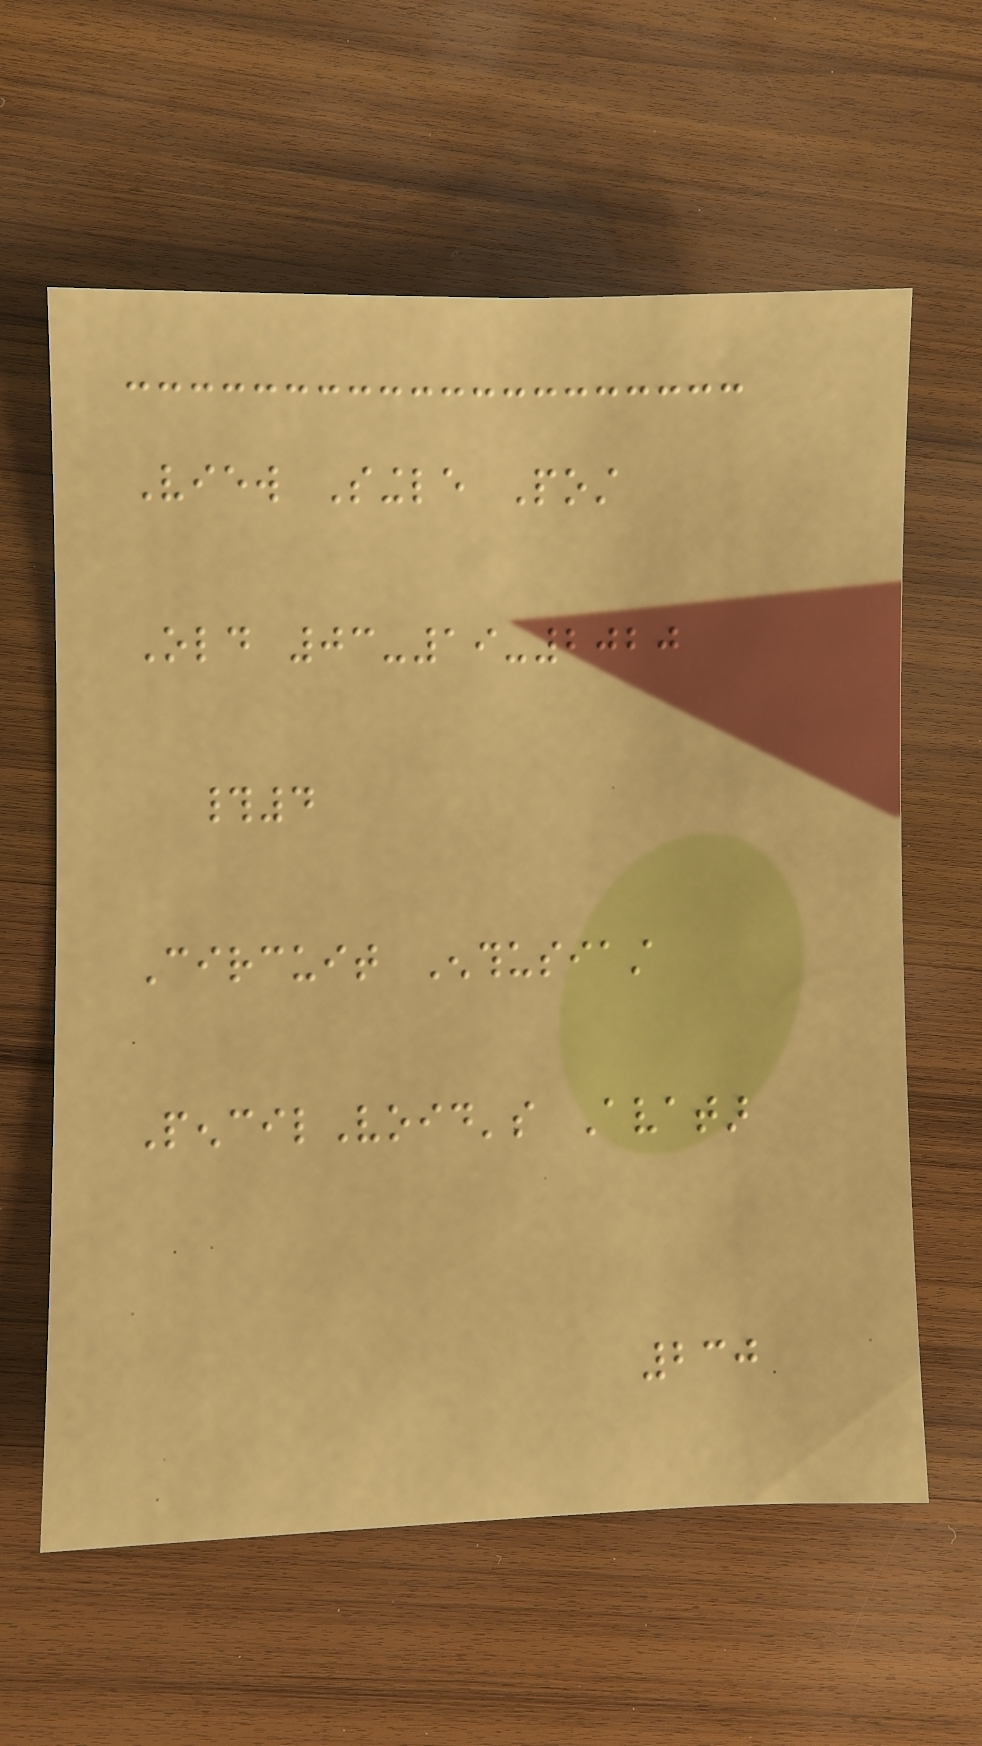View Single Post
Old 03-19-2020
#4
Circuit Enthusiast
PencilVoid's Avatar
230
